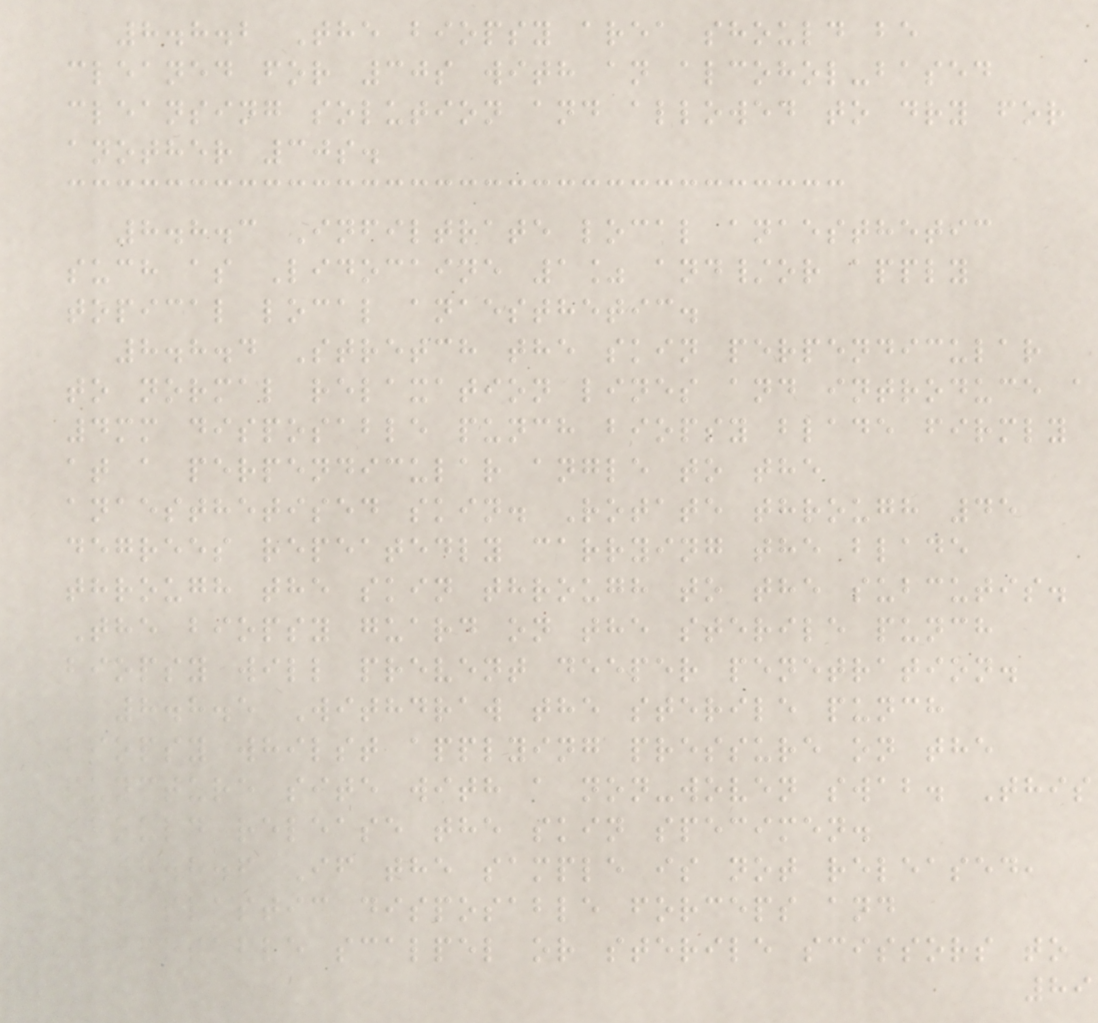8.8.2 The biopsy area should be
cleaned for 30s with an alcohol-based
cleansing solution and allowed to dry for
another 30s.
8.8.3 Infiltrate local anaesthetic
such as Lidocaine 1% and/or apply
topical local anaesthetic.
8.8.4 Stretch the skin perpendicular
to normal relaxation lines and introduce a
4mm disposable punch biopsy blade firmly
at a perpendicular angle to the
anaesthetised skin. Rotate through 45
degrees repeatedly carrying the blade
through the skin through to the subcutis.
The biopsy guard on the sterile punch
biopsy will prevent deeper penetration.
8.8.5 Withdraw the sterile punch
biopsy whilst applying pressure on the
puncture site with a non-woven swab. This
should release the skin specimen.
8.8.6 If the sample is not released,
use plastic disposable forceps and
disposable scalpel or sterile scissors to
89
